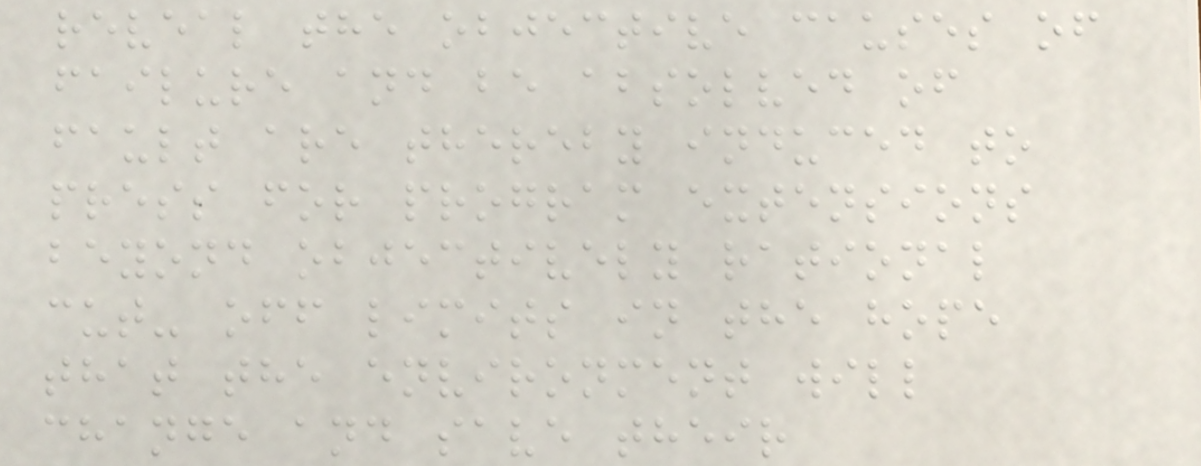reveal the objective causes of
failure and be absolved of
fault are thereby induced to
press for program extensions
beyond objectively rational
cut- off limits in the hope
that the environment will
change and save their
